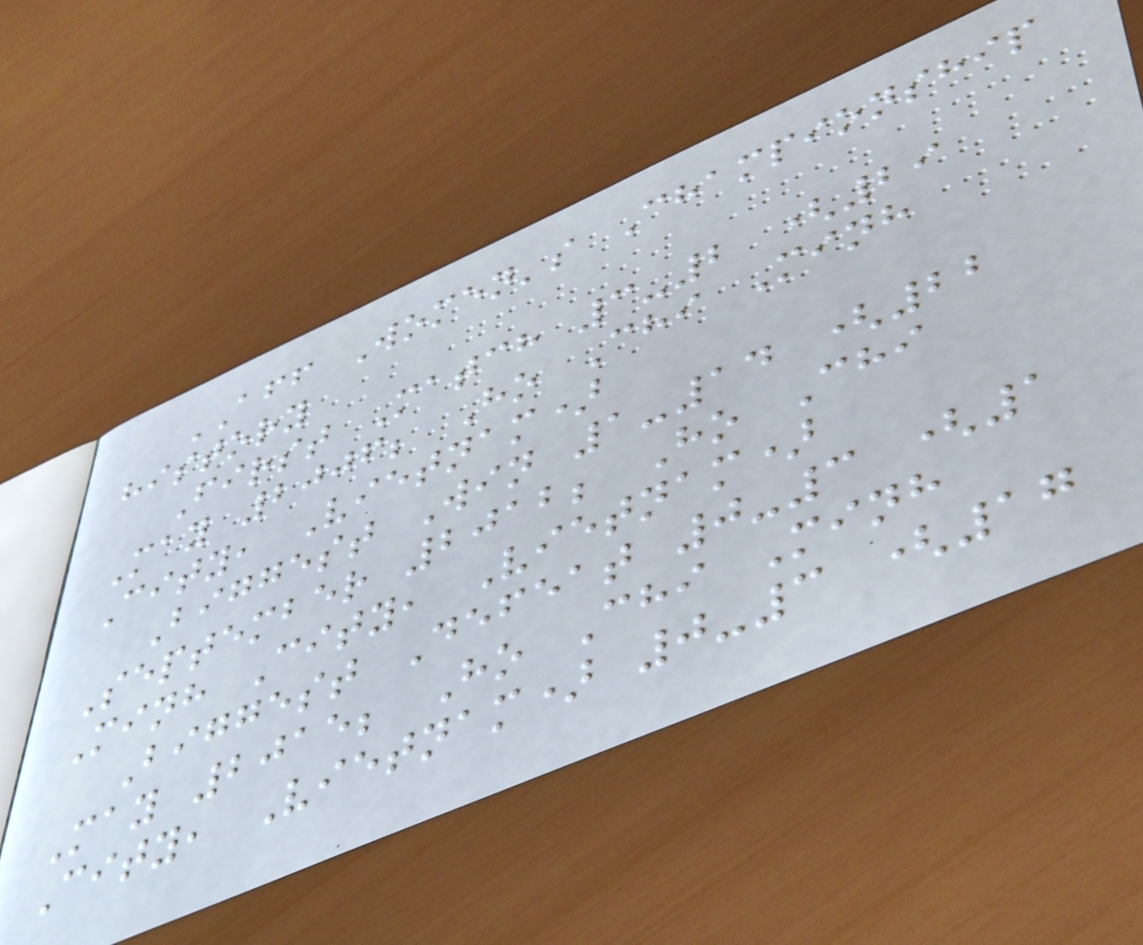AFF Women's Championship
history
First Match 3-2 (29
May 2006; Ho Chi Minh
City, Vietnam)
Biggest Win 1-14 (22
September 2012; Ho Chi
Minh City, Vietnam)
Biggest Defeat 0-3 (1
May 2015; Ho Chi Minh
City, Vietnam) 0-3 (17
